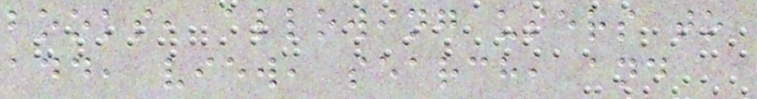books, allowing users to
add, view, search, and
